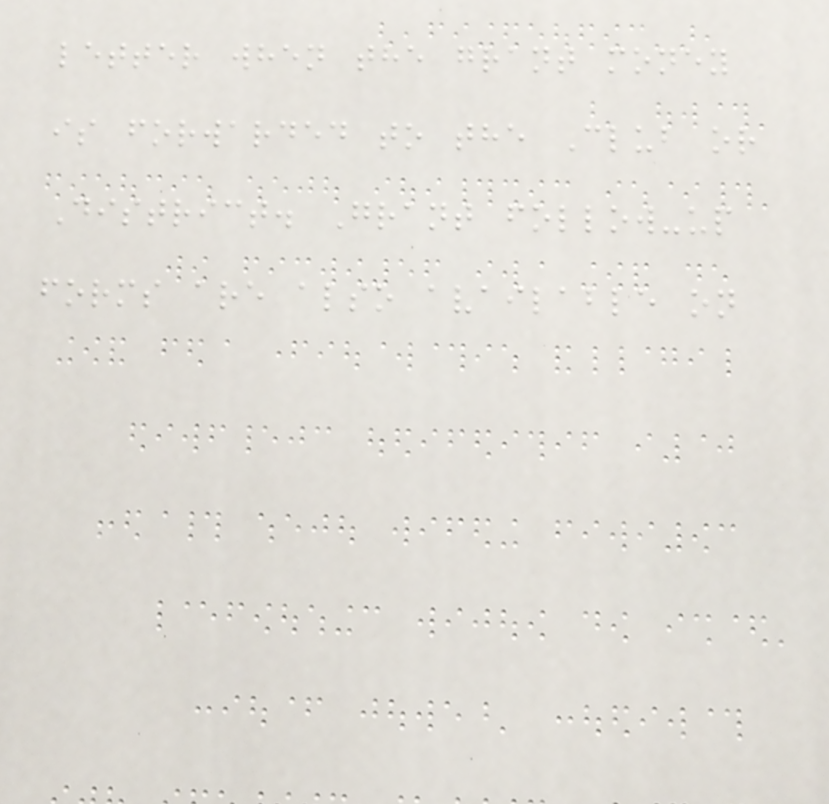letter when the grant money
is forwarded to the Club or
District. Grant follow-up
forms are also available on
